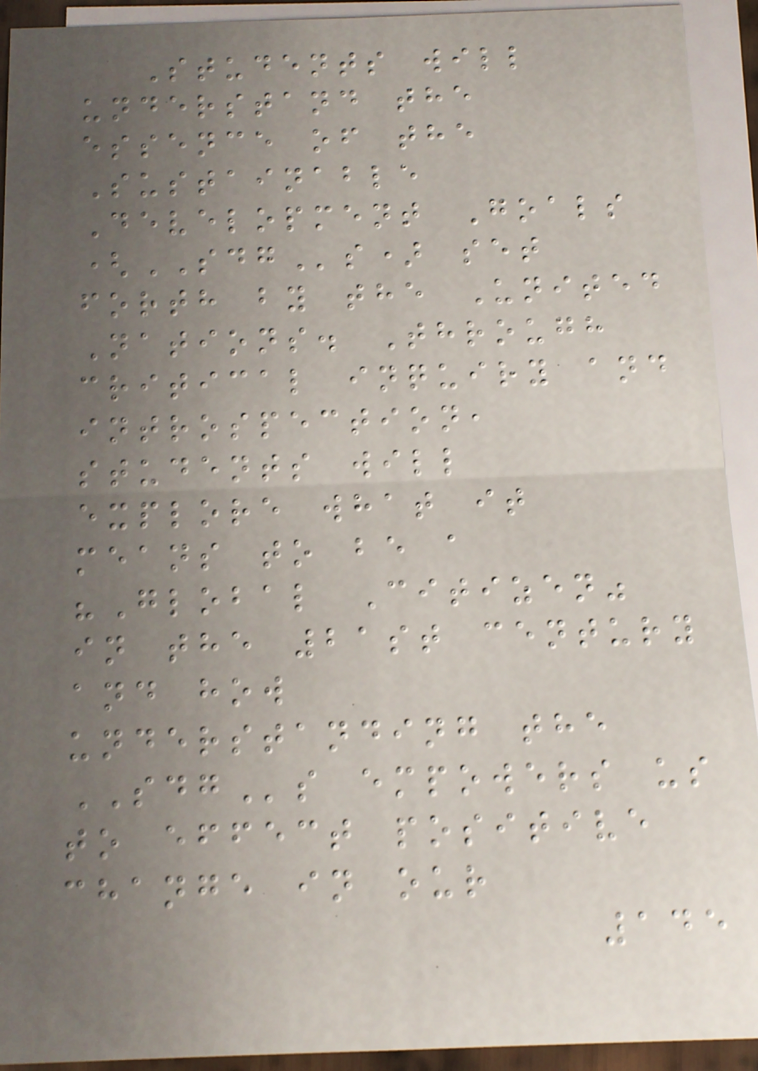Students will
understand the
essence of the
Sustainable
Development Goals
(SDGs) set
forth by the United
Nations. Through
critical inquiry and
introspection,
students will
explore what it
means to be a
"Global Citizen"
in the 21st century
and how
understanding the
SDGs empowers us
to effect positive
change in our
145
